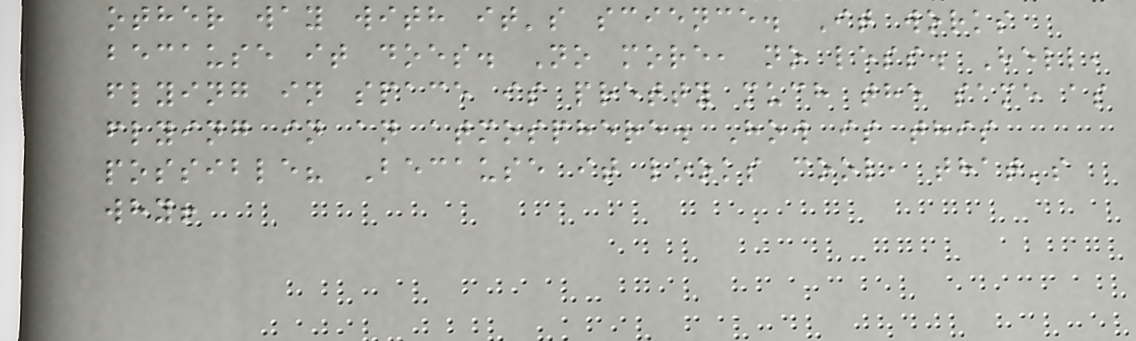other way with it's science. It works
because it does. No more, no less. Hell,
flying in space is pretty much the same as
flying in an atmosphere. How is this
possible? Because it looks cool, that's
why!
